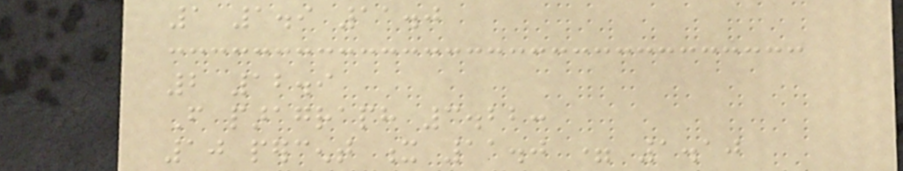1 1.9 11.0
2 12.9
From paragraph 3.22:
10 percent x 11.0 = 1.10
